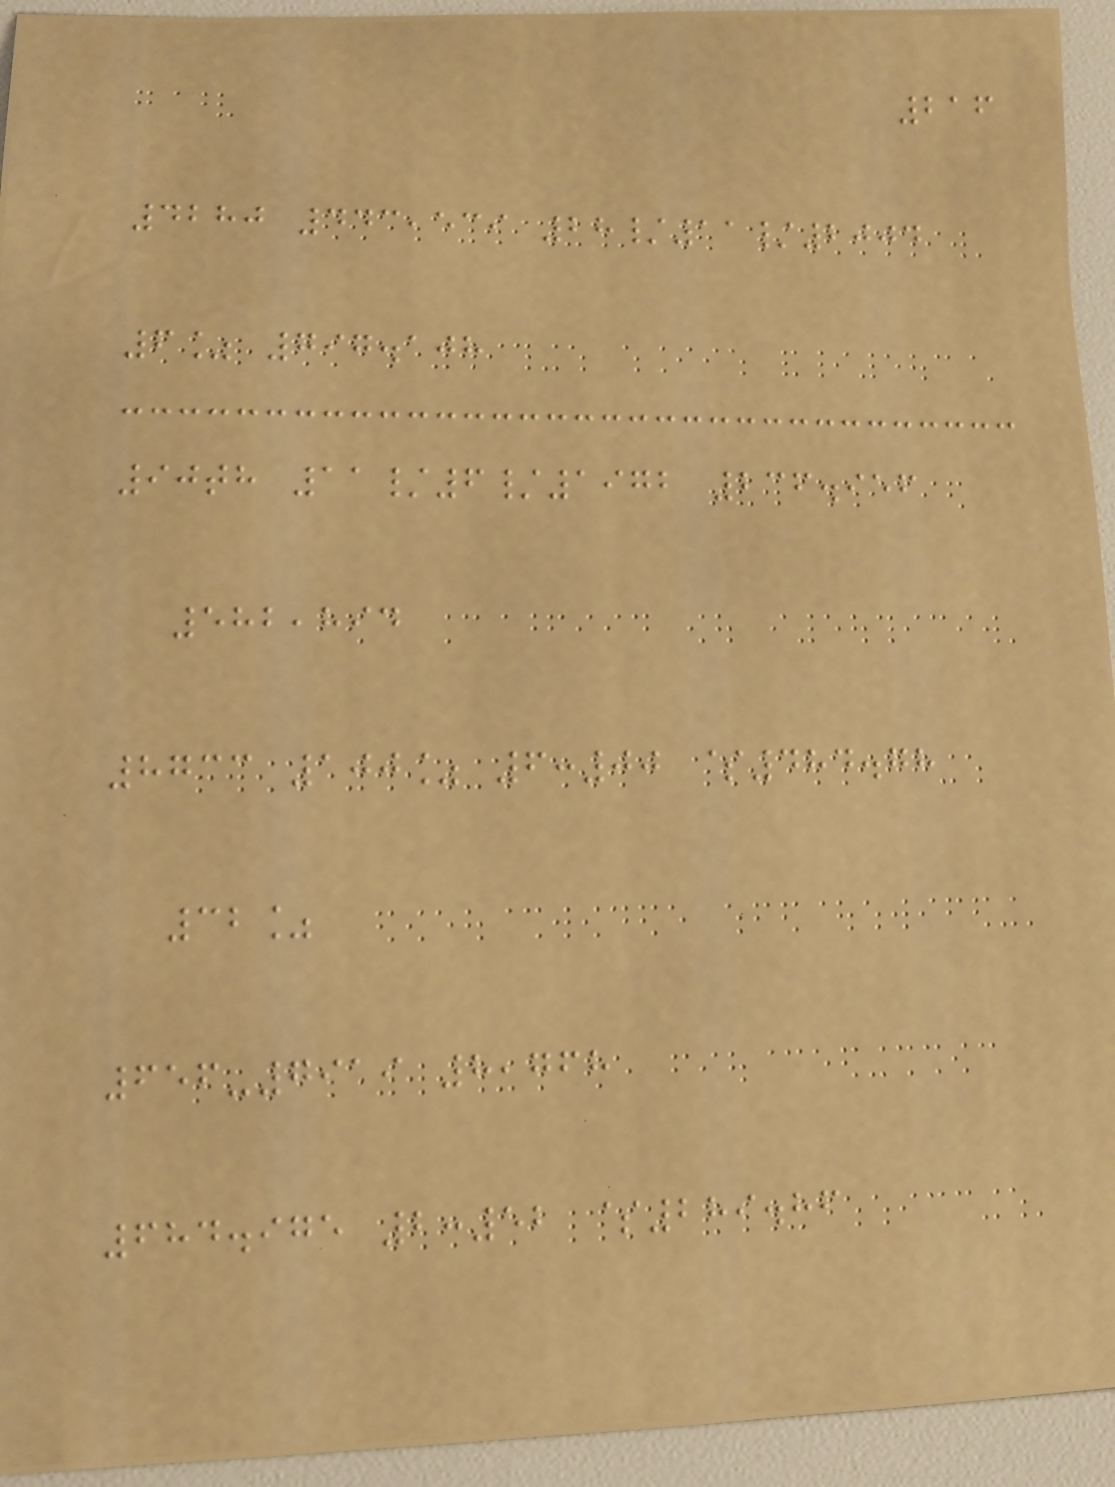216
4280 443,539 28/11/2004
6% 797.108
90th 11/6/1972 236.956
582,894
8733 100% 6:00 $484.78
32%
656-7919 8,768
684.975 2:52 $289.86
